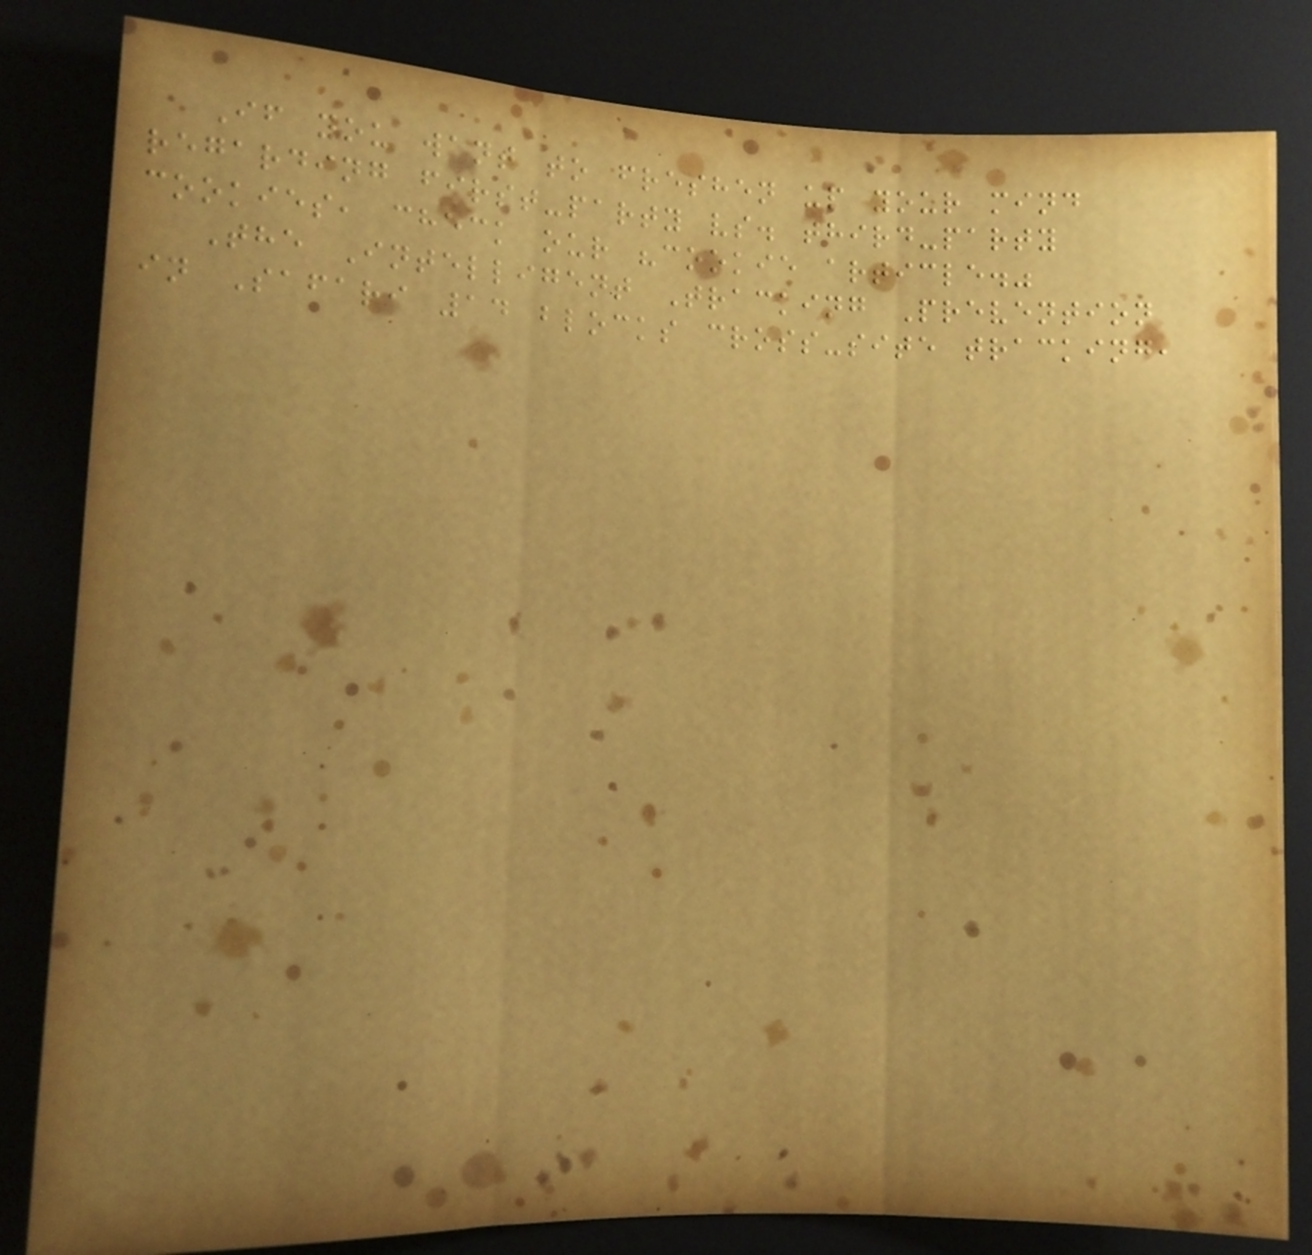If you want to freshen up your mind
regarding first-party vs. third-party
cookies, check our "cookie article."
The Intelligent Tracking Prevention
in Safari 14 blocks cross-site tracking,
